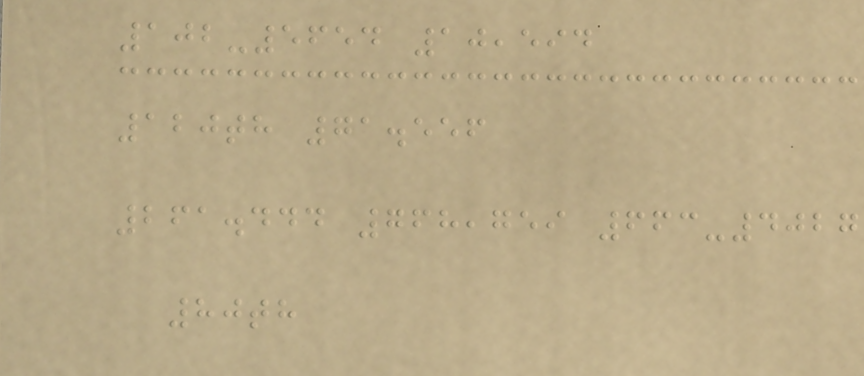102-5654 10,594
120th 71.556
261.444 768,759 663-4027
80th
